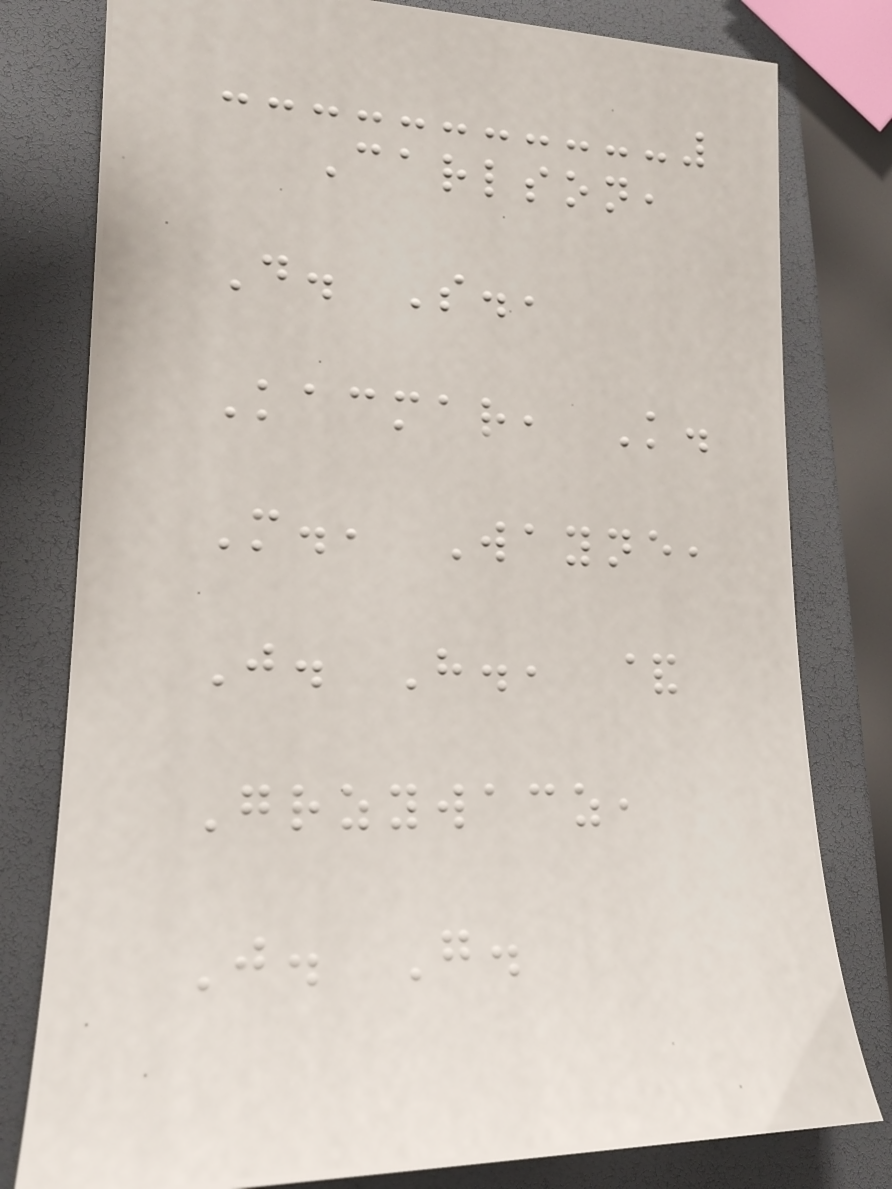Carlson,
D. S.,
Kacmar, K.
M., Wayne,
J. H., &
Grzywacz,
J. G.
